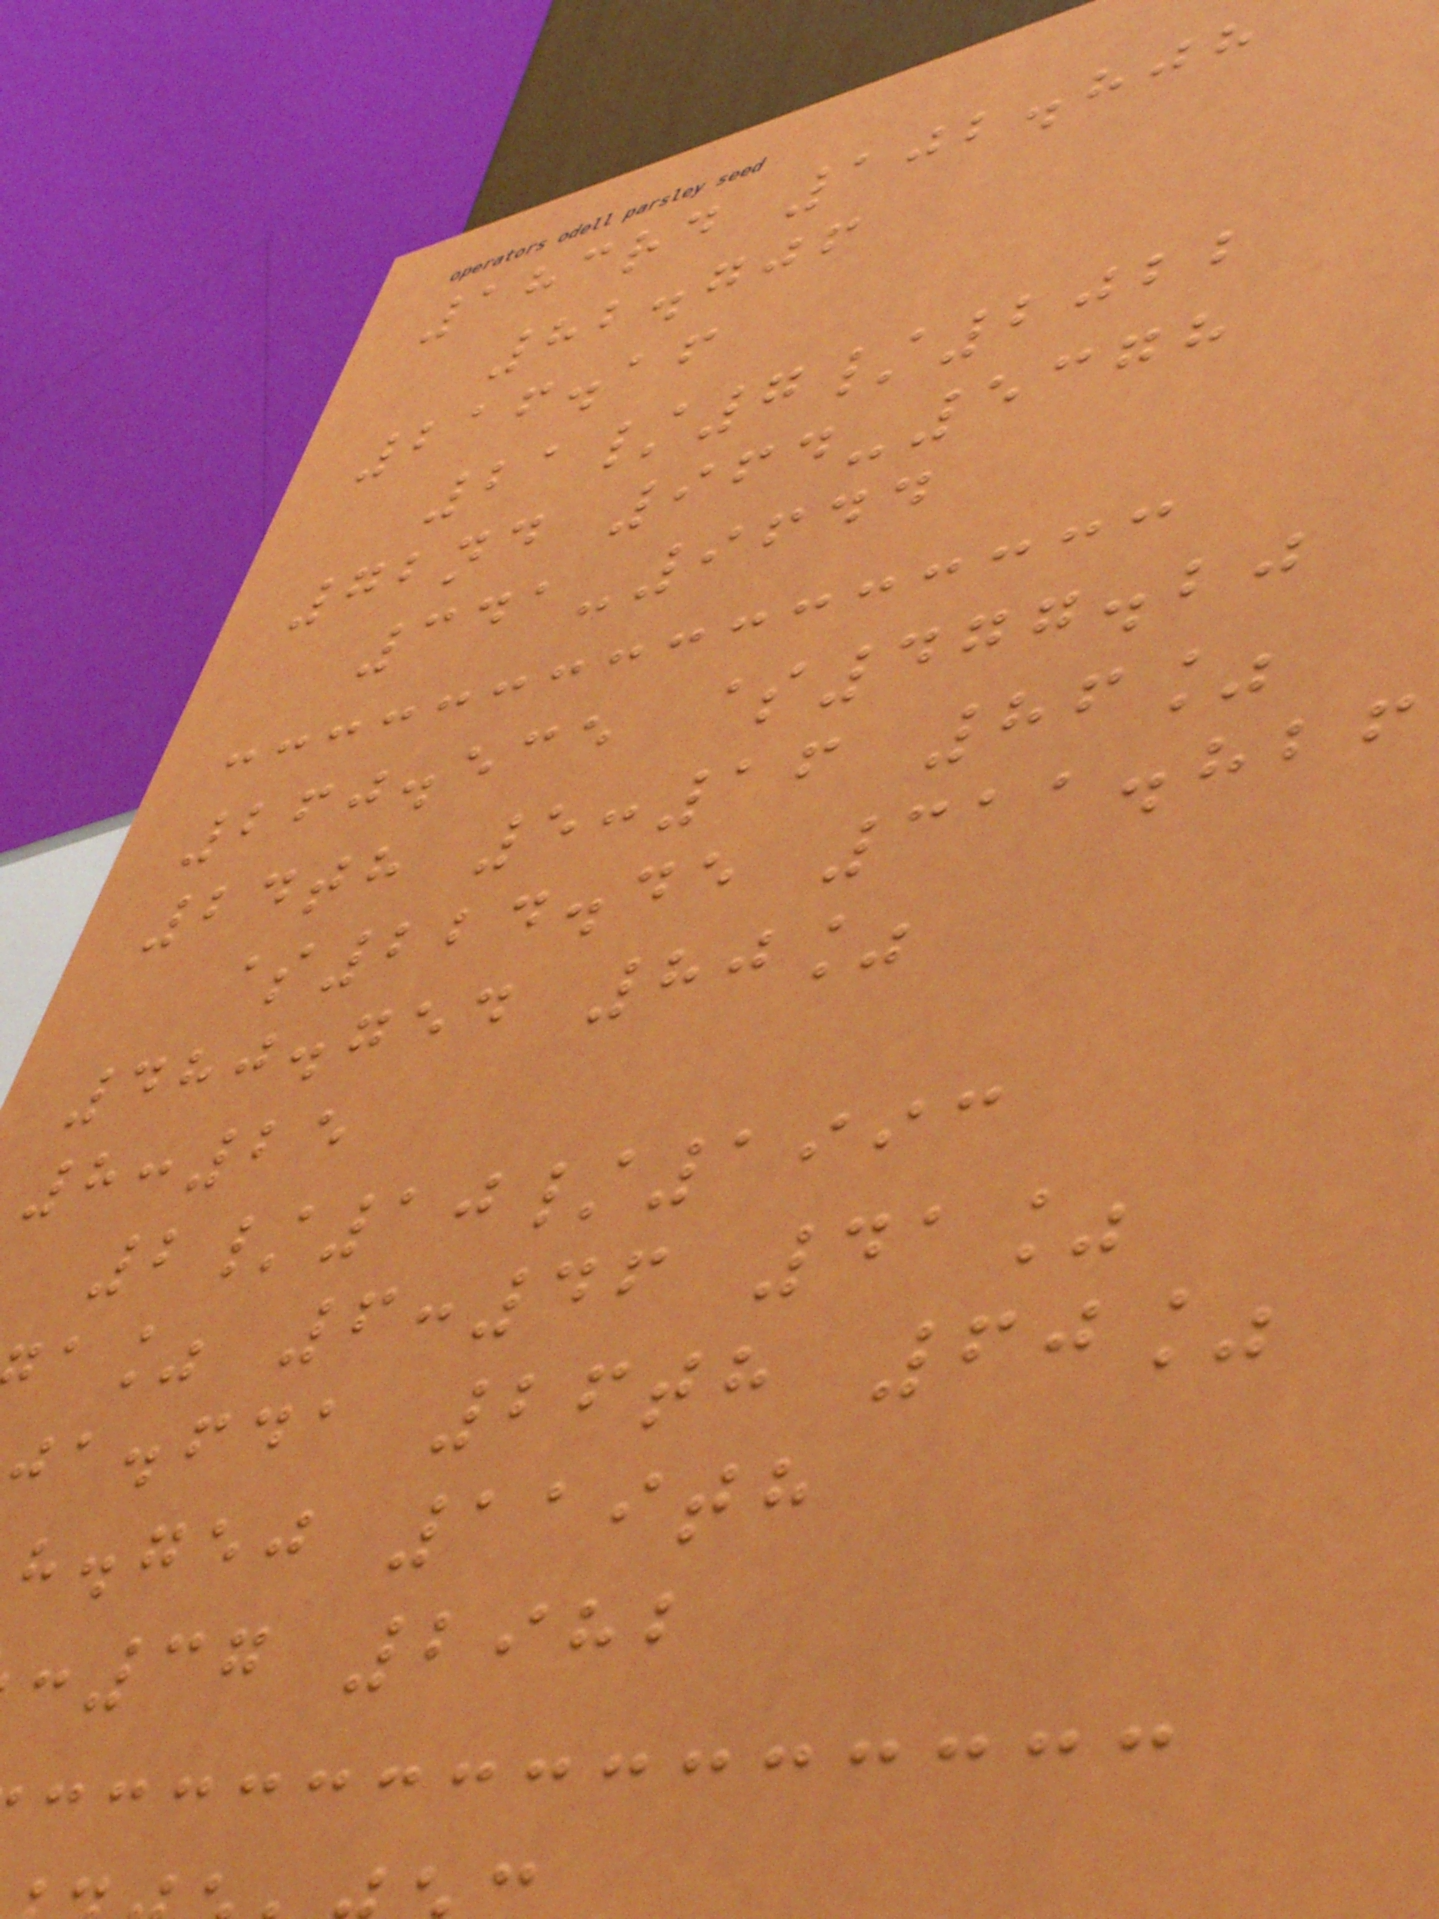183rd 102.808
82.706
216.16
21/7/2022
72nd 964-5378
341-9644
260.535 $477.20
24th 5:16 86%
$224.45 311.826
480.754 80%
8:25
2/10/1993
a% 6:46 41%
a.fda 26th 60%
h.gej 119th
:37 2982
